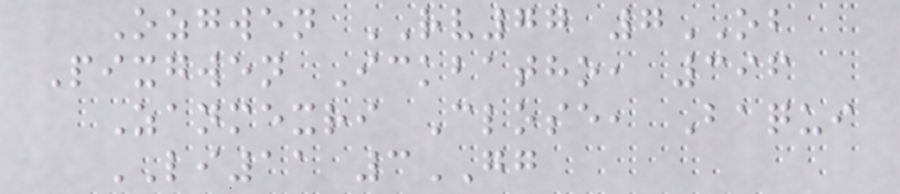Ozgwen RV77 7OB
Pixgwen Ickbatho, 396
Zanmexri Close, Baqui
LI11 3GG
